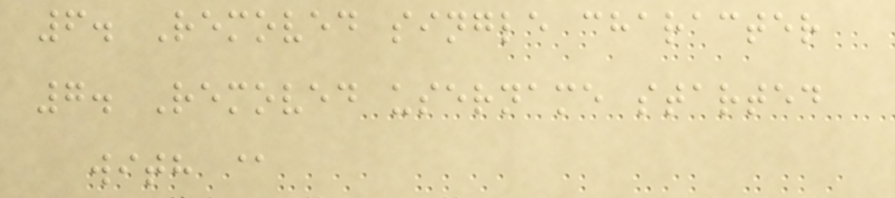6. Removed single character
7. Removed username started
with @
